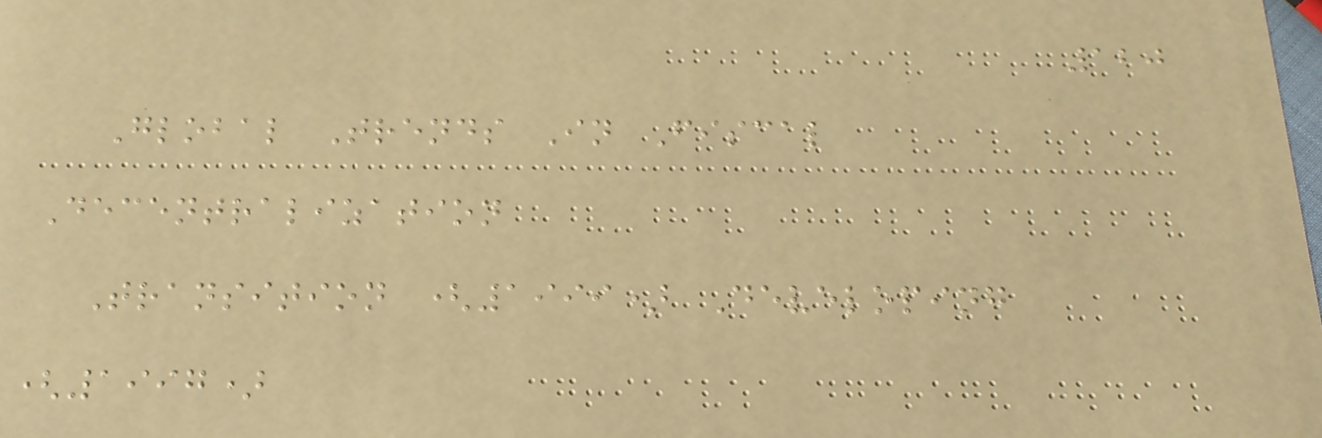120
Global Trends In Fiscal
Decentralization
Transition (1999) Developing
(1997)
